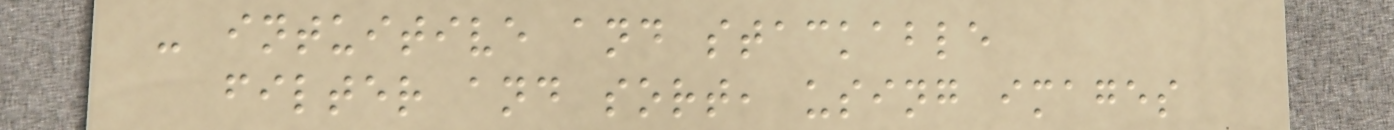- intuitive and stackable
filter and sort, using images
